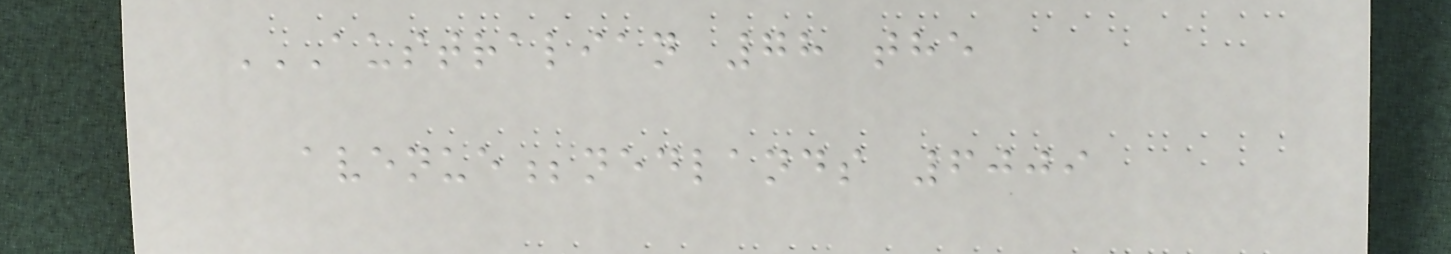AUSTRALIAN 78 THE
AVENUE;NEDLANDS 6009
